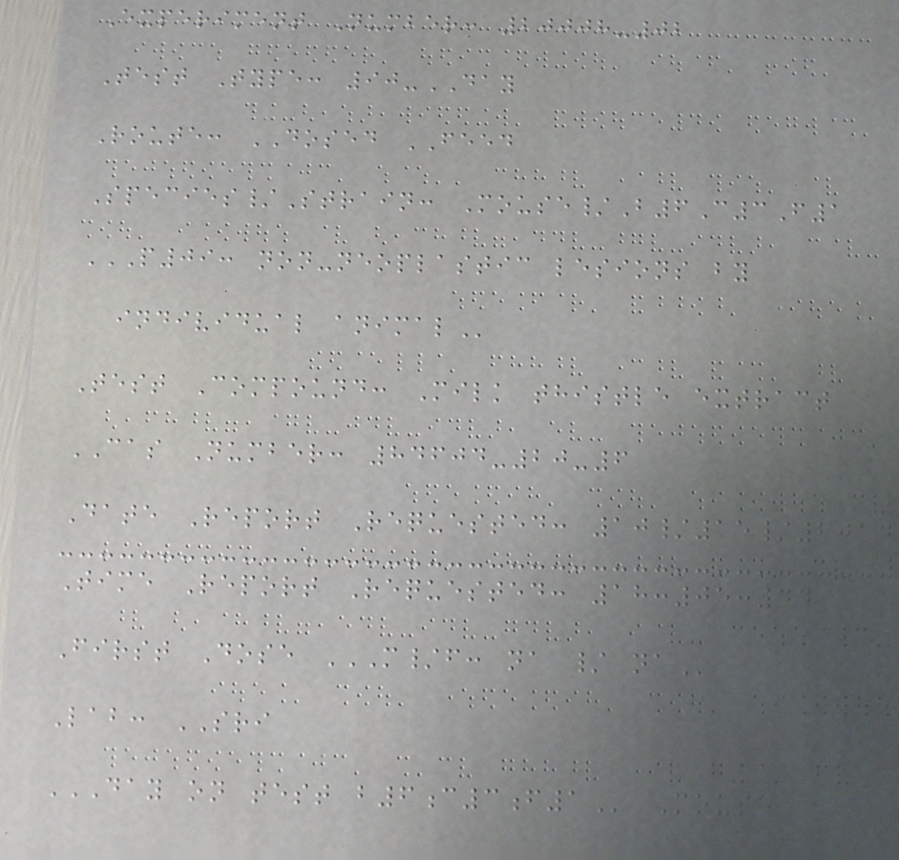Experiment Number: 20008-02
Test Type: 90-DAY
Route: DOSED FEED
Species/Strain: Mouse/B6C3F1
P09: NON-NEOPLASTIC LESIONS BY
INDIVIDUAL ANIMAL
Test Compound: Milk thistle extract
CAS Number: 84604-20-6
Date Report Requested: 10/15/2014
Time Report Requested: 18:05:44
First Dose M/F: NA / NA
Lab: SRI
DAY ON TEST B6C3F1 Mouse
